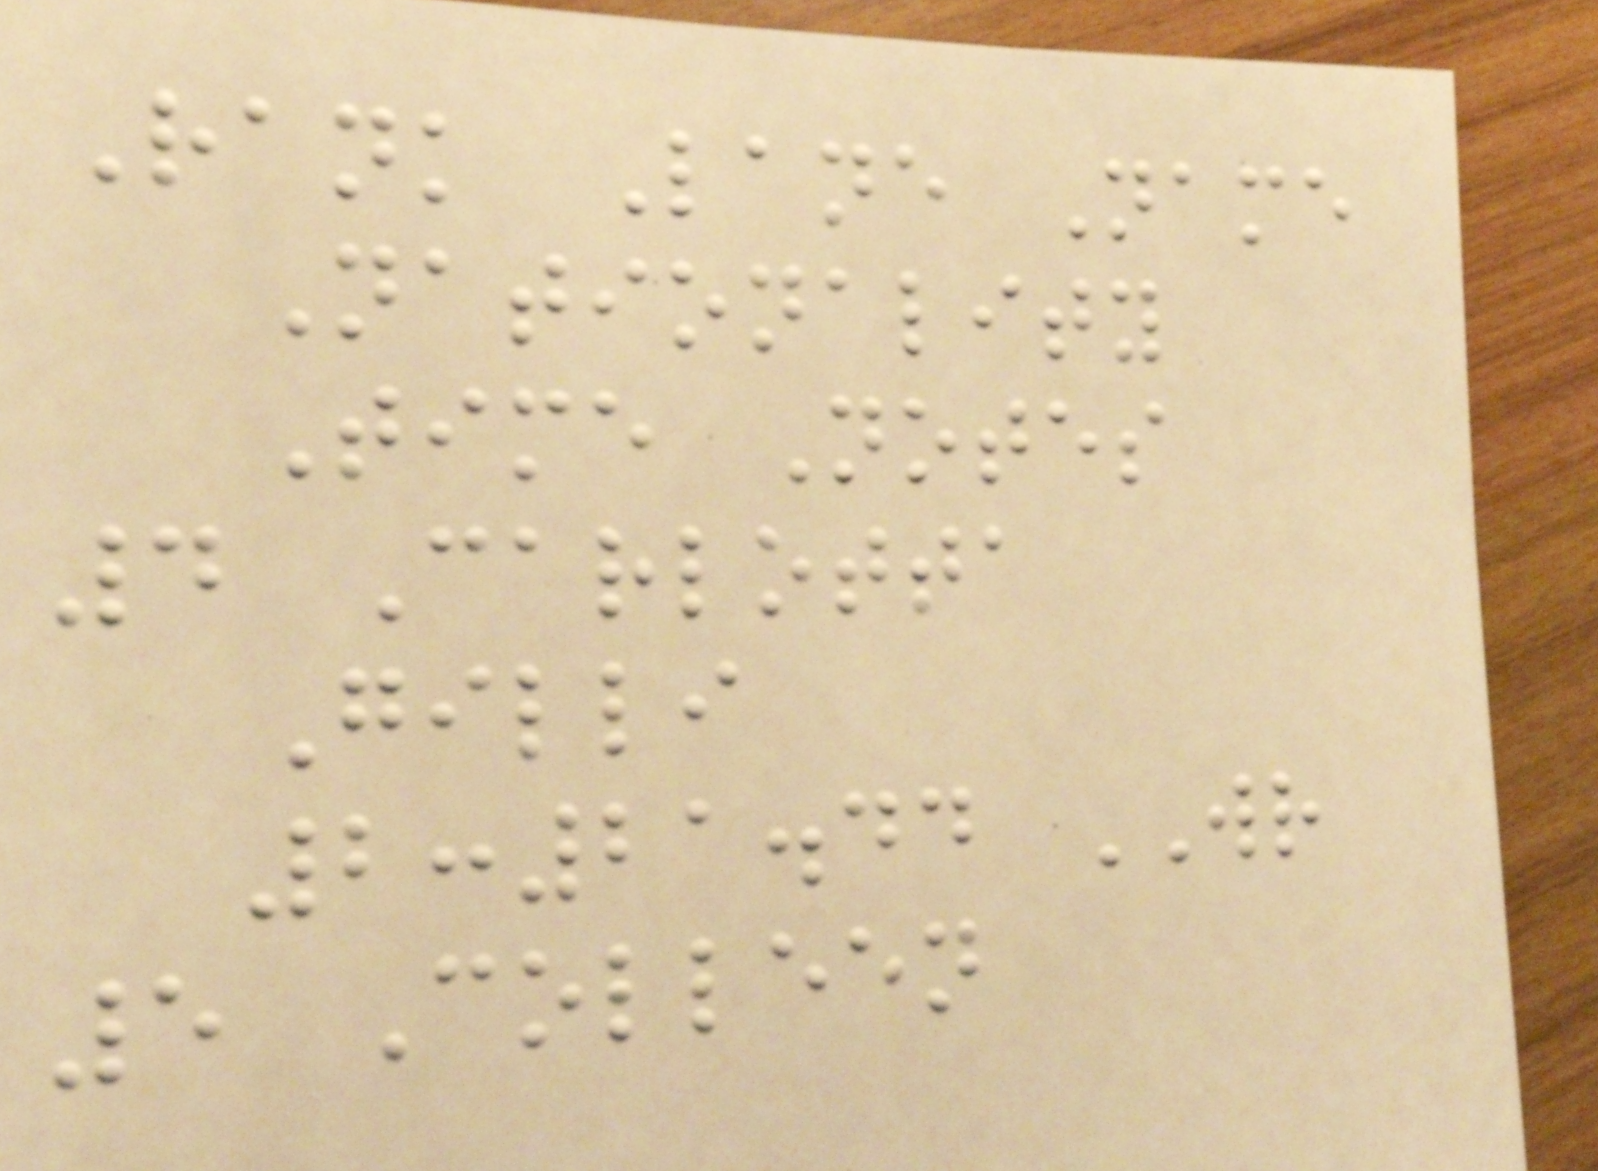Rank Lane Name
Nationality
Time Notes
4 Carlotta
Gilli
2:21.44 WR
5 Colleen
